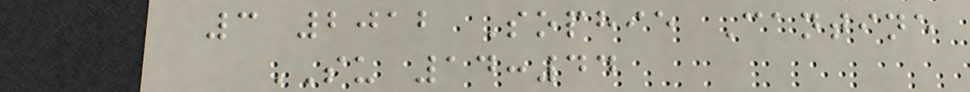3 2012 Sophie Cantine
SU 14:44
